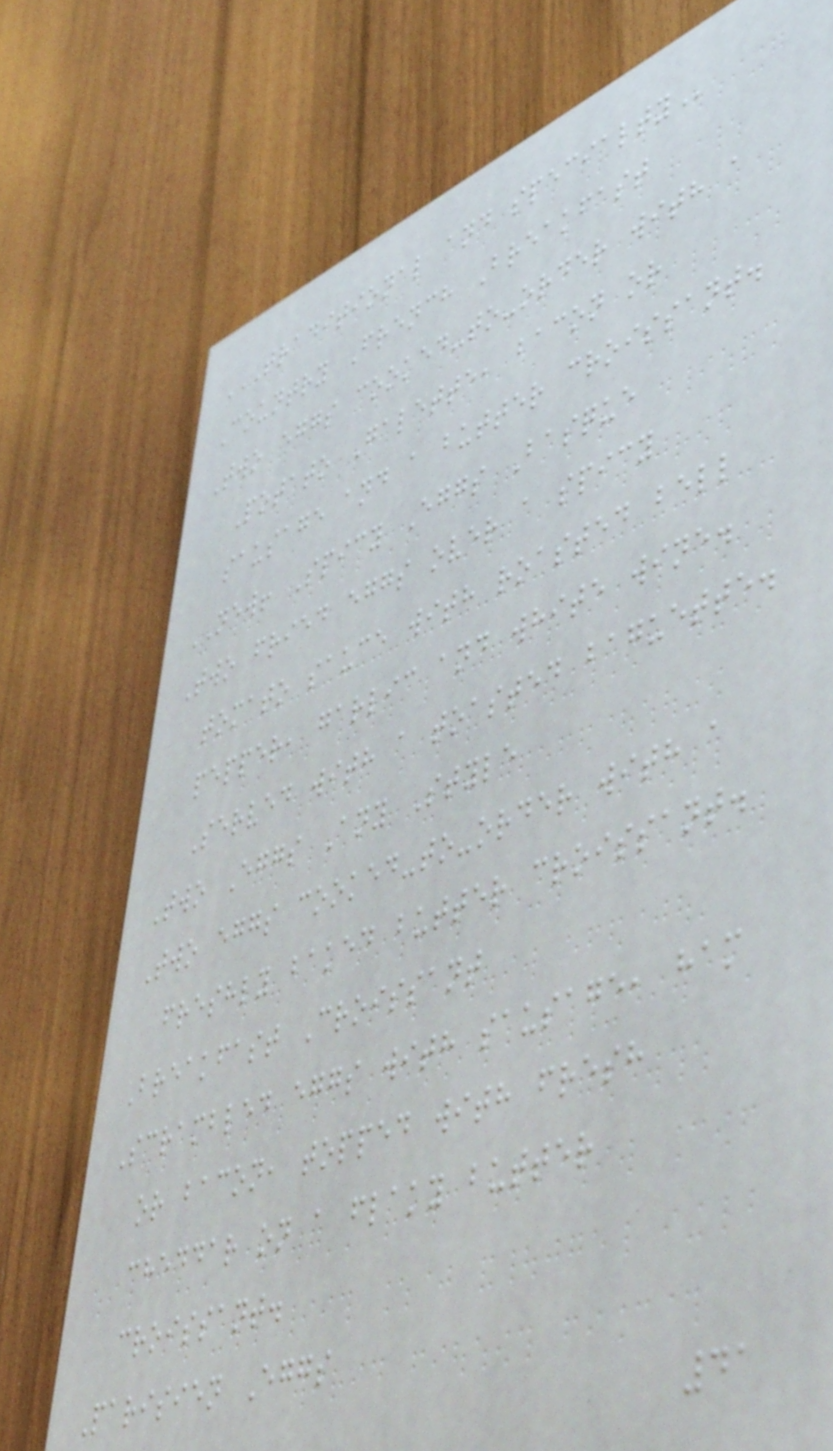TRADITIONAL AND SPECIALTY
Country French Breakfast
Two eggs cooked-to-order with a
Potato Galette, bacon or
sausage and a butter croissant.
NEW! Spicy Eggs Basque
Two fried eggs over a spicy
tomato sauce with roasted bell
pepper, garlic and white wine.
Served with a toasted baguette.
Two Eggs Any Style
Two eggs cooked-to-order with a
freshly baked butter croissant.
Breakfast Croissant
Scrambled eggs with sausage, ham
or bacon, topped with fresh
cheddar on a flaky butter
croissant.
Parisien Eggs
41
